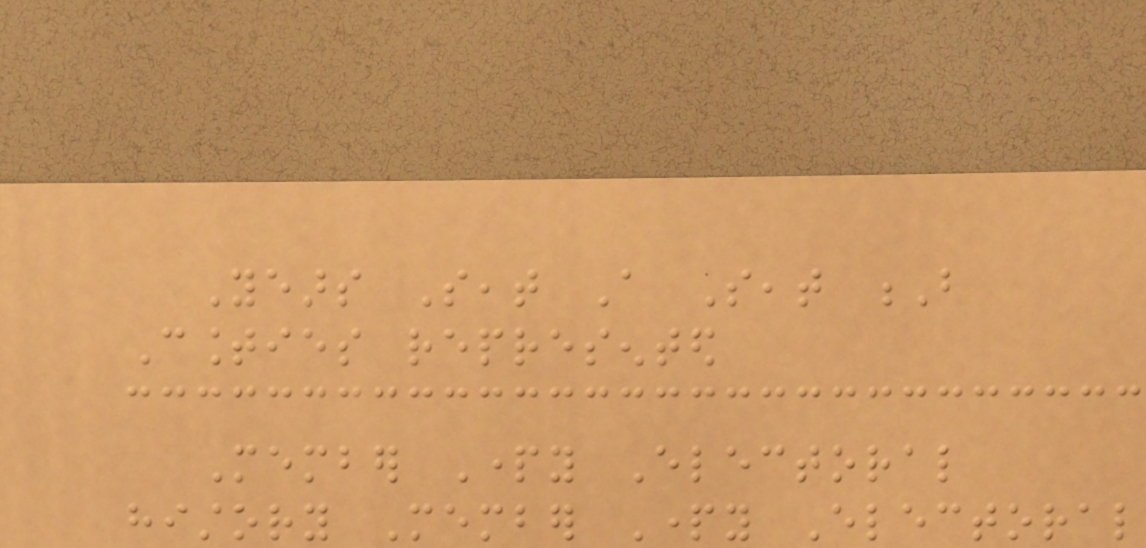Years Seat A Seat B
Counties represented
Member Party Electoral
history Member Party Electoral
